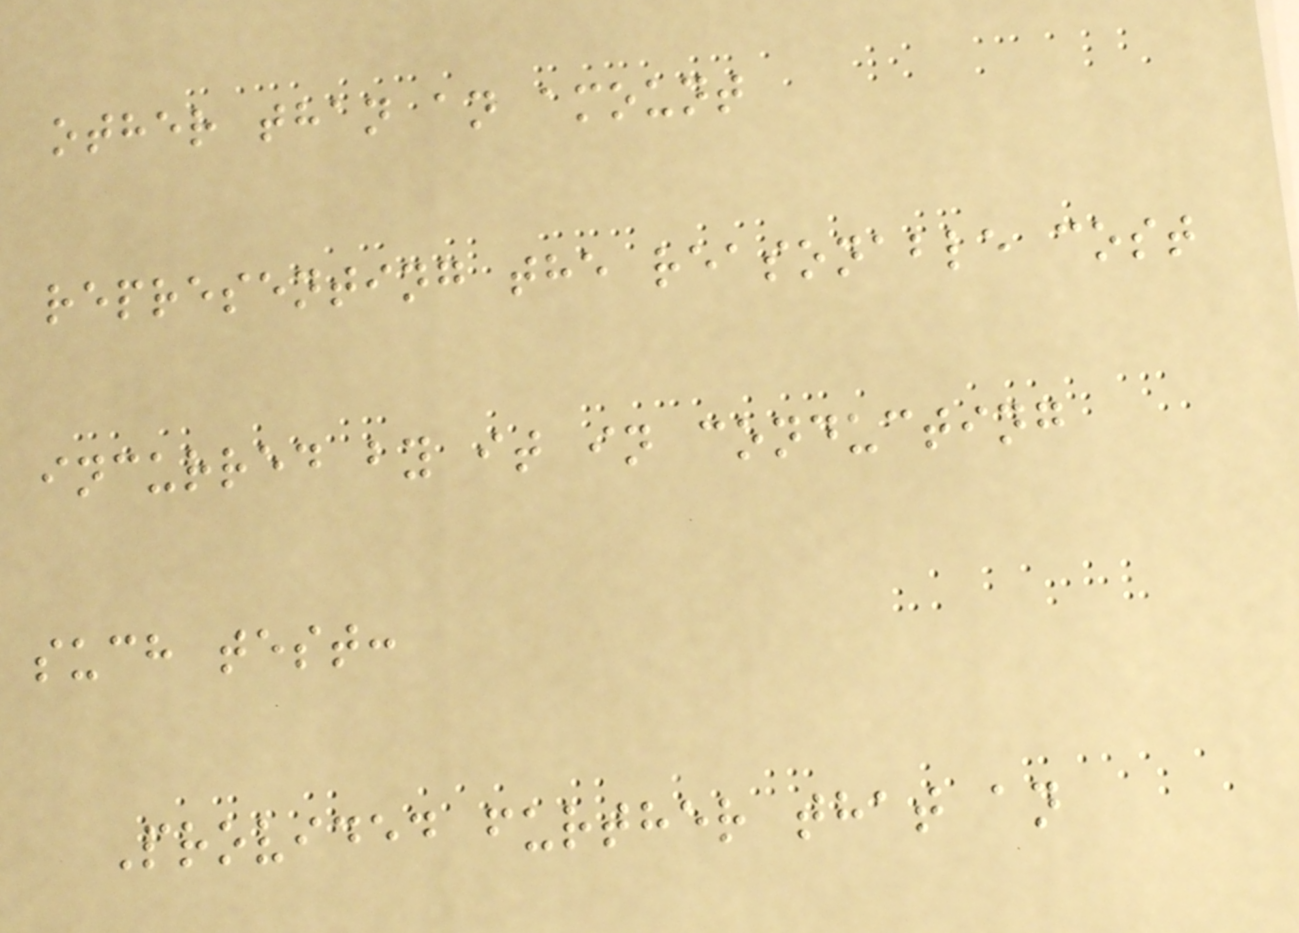other than an amount
representing the reasonable cost
incurred by it in conducting
such test:
Provided further that an
